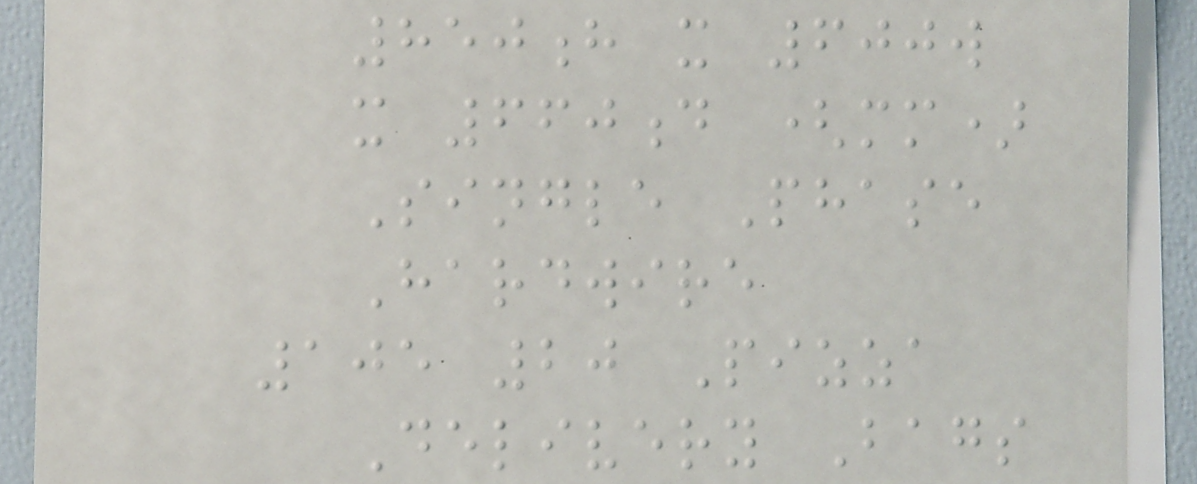850h x 600w
x 660d (mm)
Single Phase
Hardwire
105 20 Pizza
Delivery Bags
